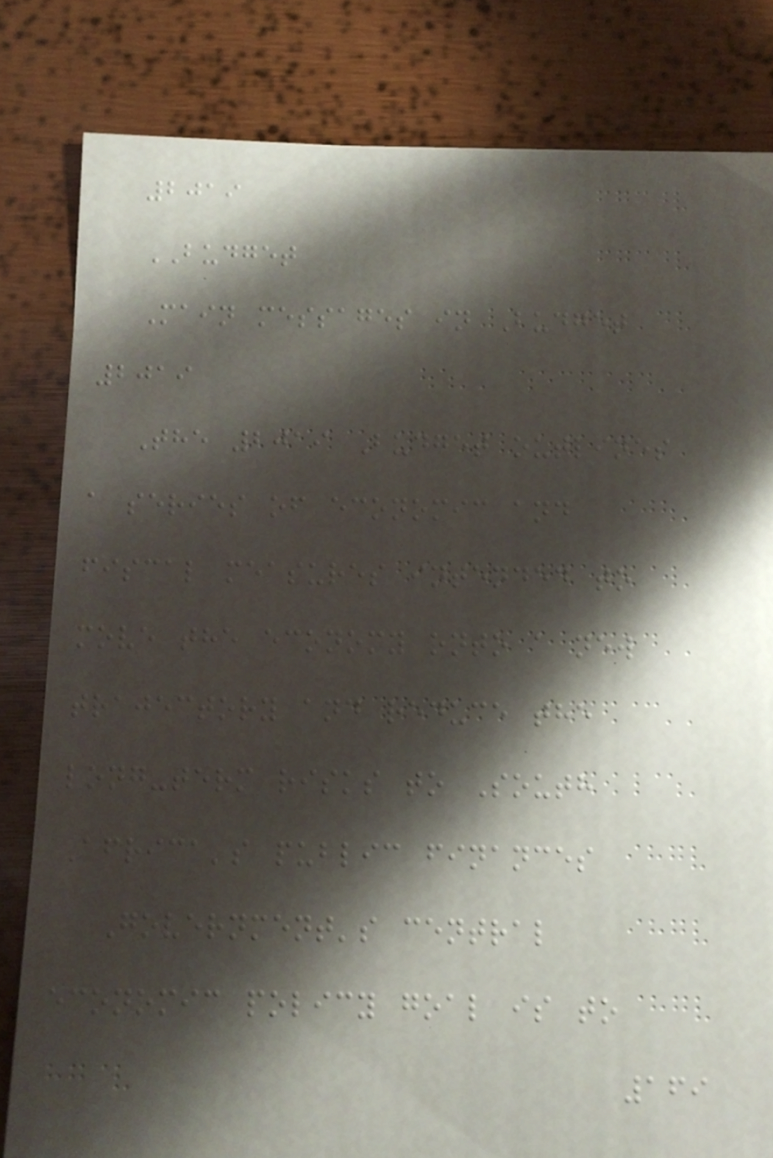2019
BUDGET
Main messages in Budget
2019
The 2019 Budget outlines
a series of economic and
fiscal measures intended to
move the economy onto a new
trajectory and reduce the
long-term risks to South
Africa's public finances
Government's central
economic policy goal is to
169
